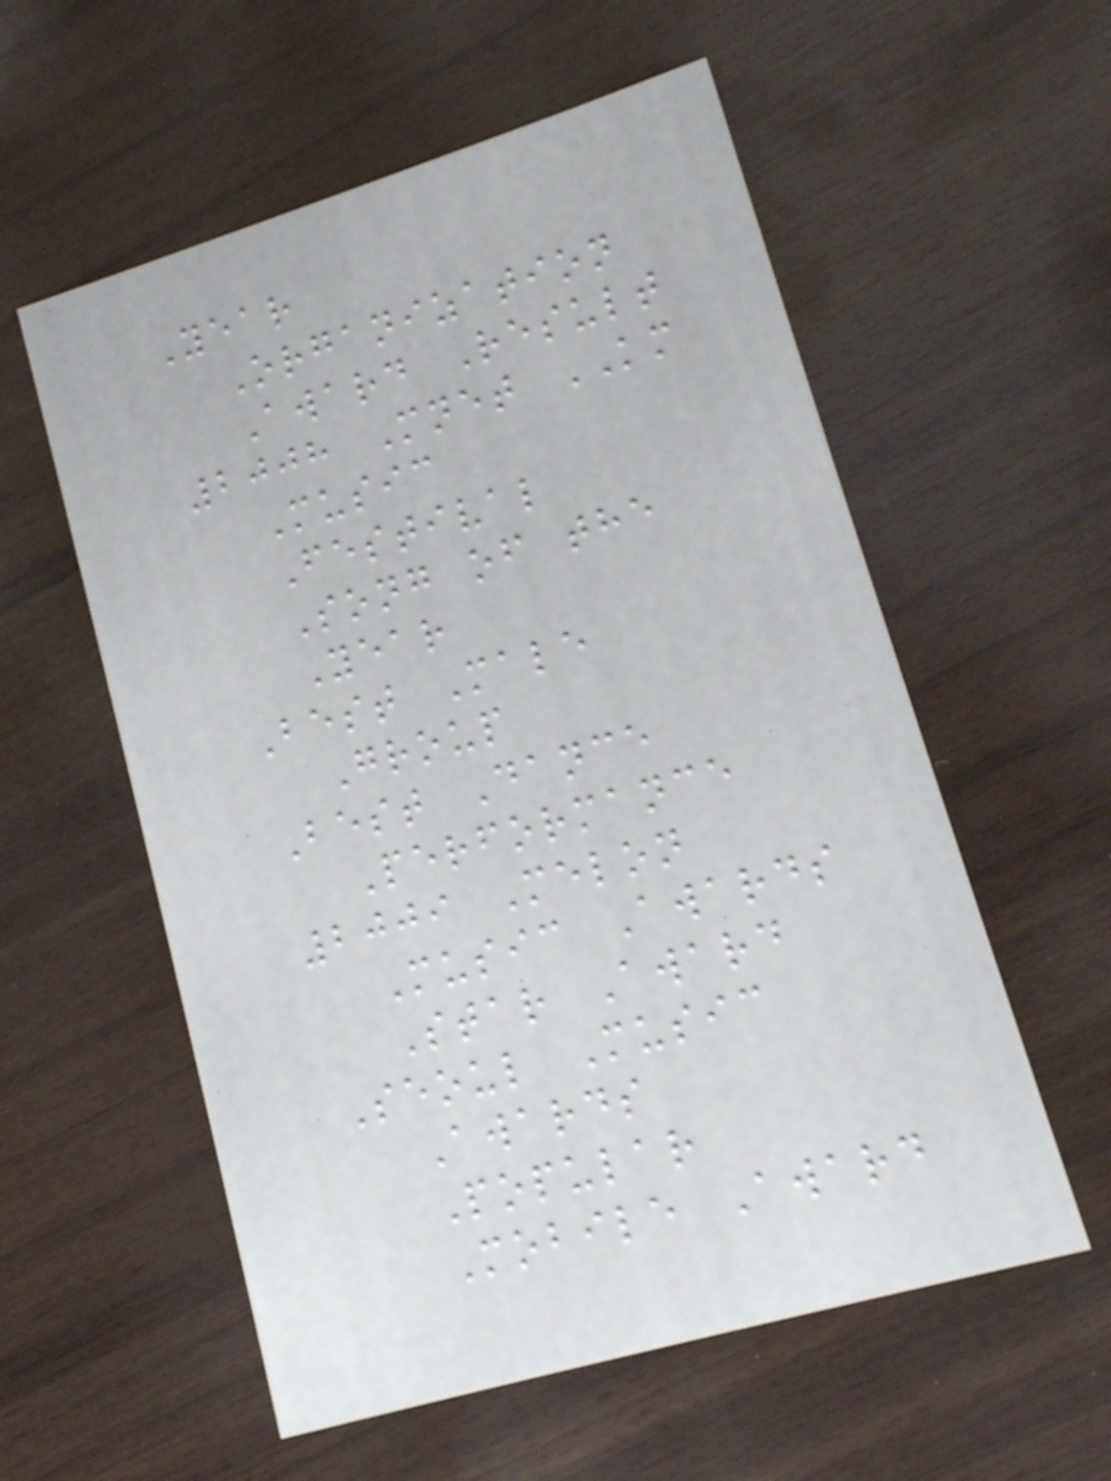Year
Organization
Award Result
2008 Mnet KM
Music
Festival
Song of the
Year
Best Male
Group
Best Dance
Performance
2009 Melon
Music Awards
Star Award
Seoul Music
Awards
Popular
Mobile Award
